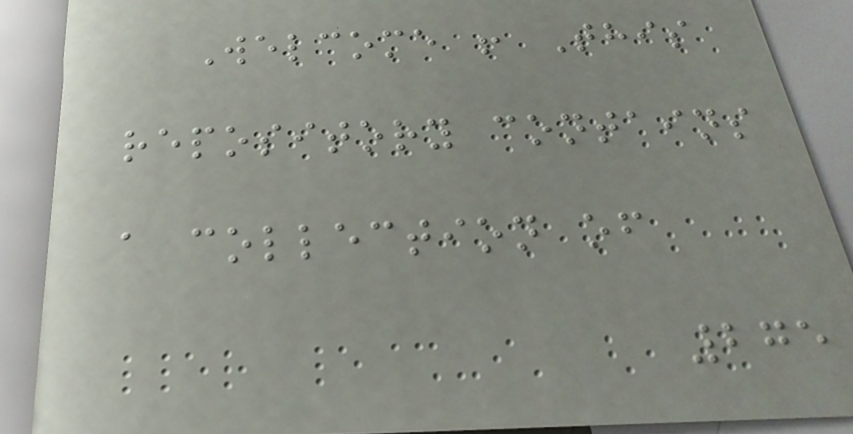Welcome ! This
repository contains
a collection of
275
